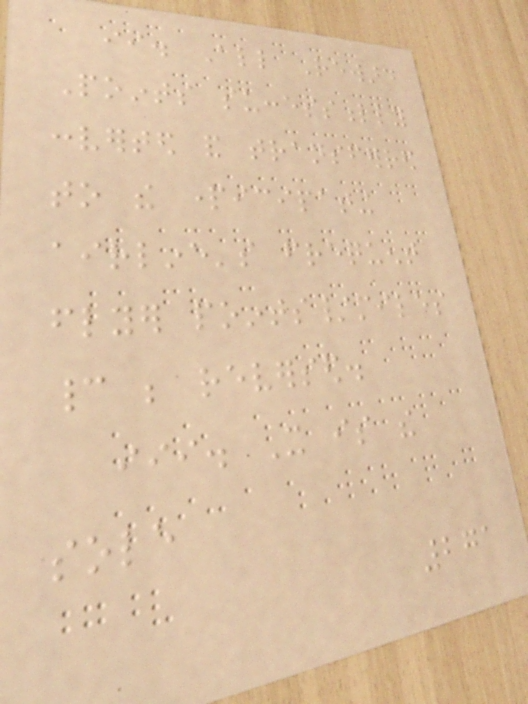ii. All Reward
Points successfully
converted and transferred
to the participating
airline's frequent
flyer points/miles
cannot be reversed.
iii. It is the
sole
271
